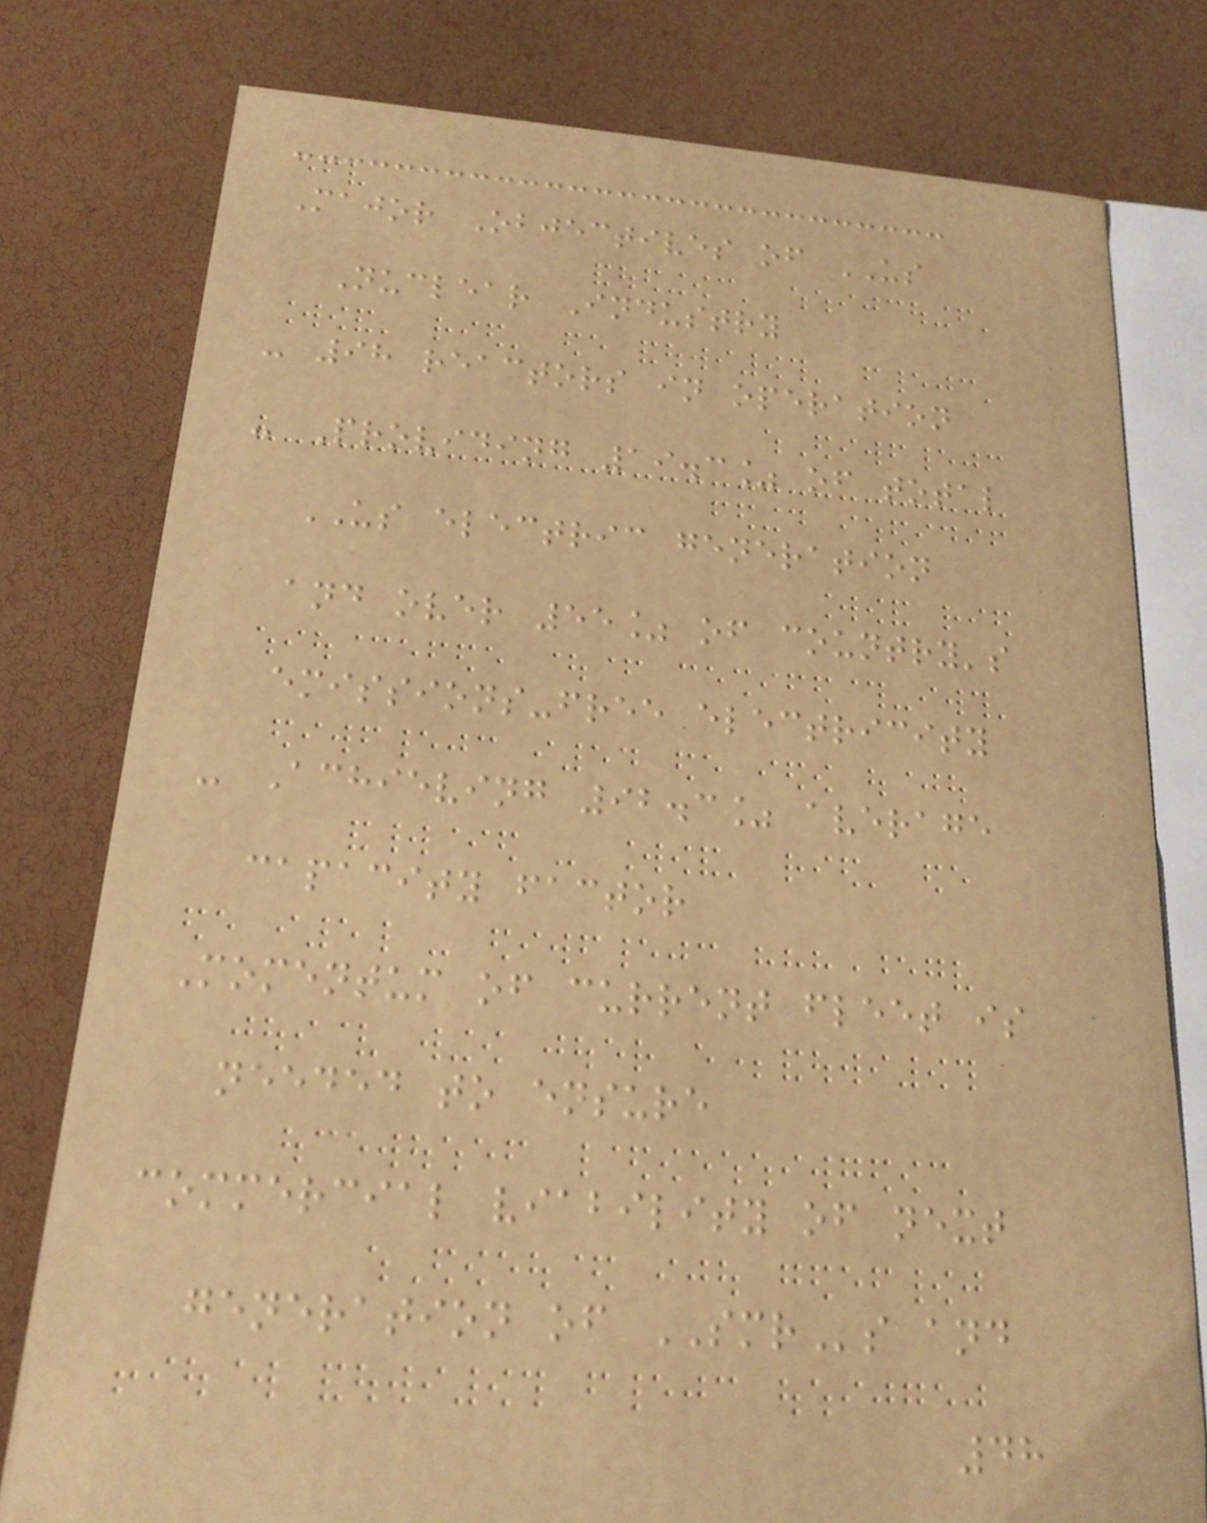Major Objectives of US
Nuclear Industry
- 98 reactors in operation
- Providing 19.3% of total
US electric generation
and over 55% of country's
emissions-free electricity
- Achieving 92.3% average
capacity factor
Momentum of current fleet is
needed to ensure
commercial viability of next
generation of SMRs and
48
